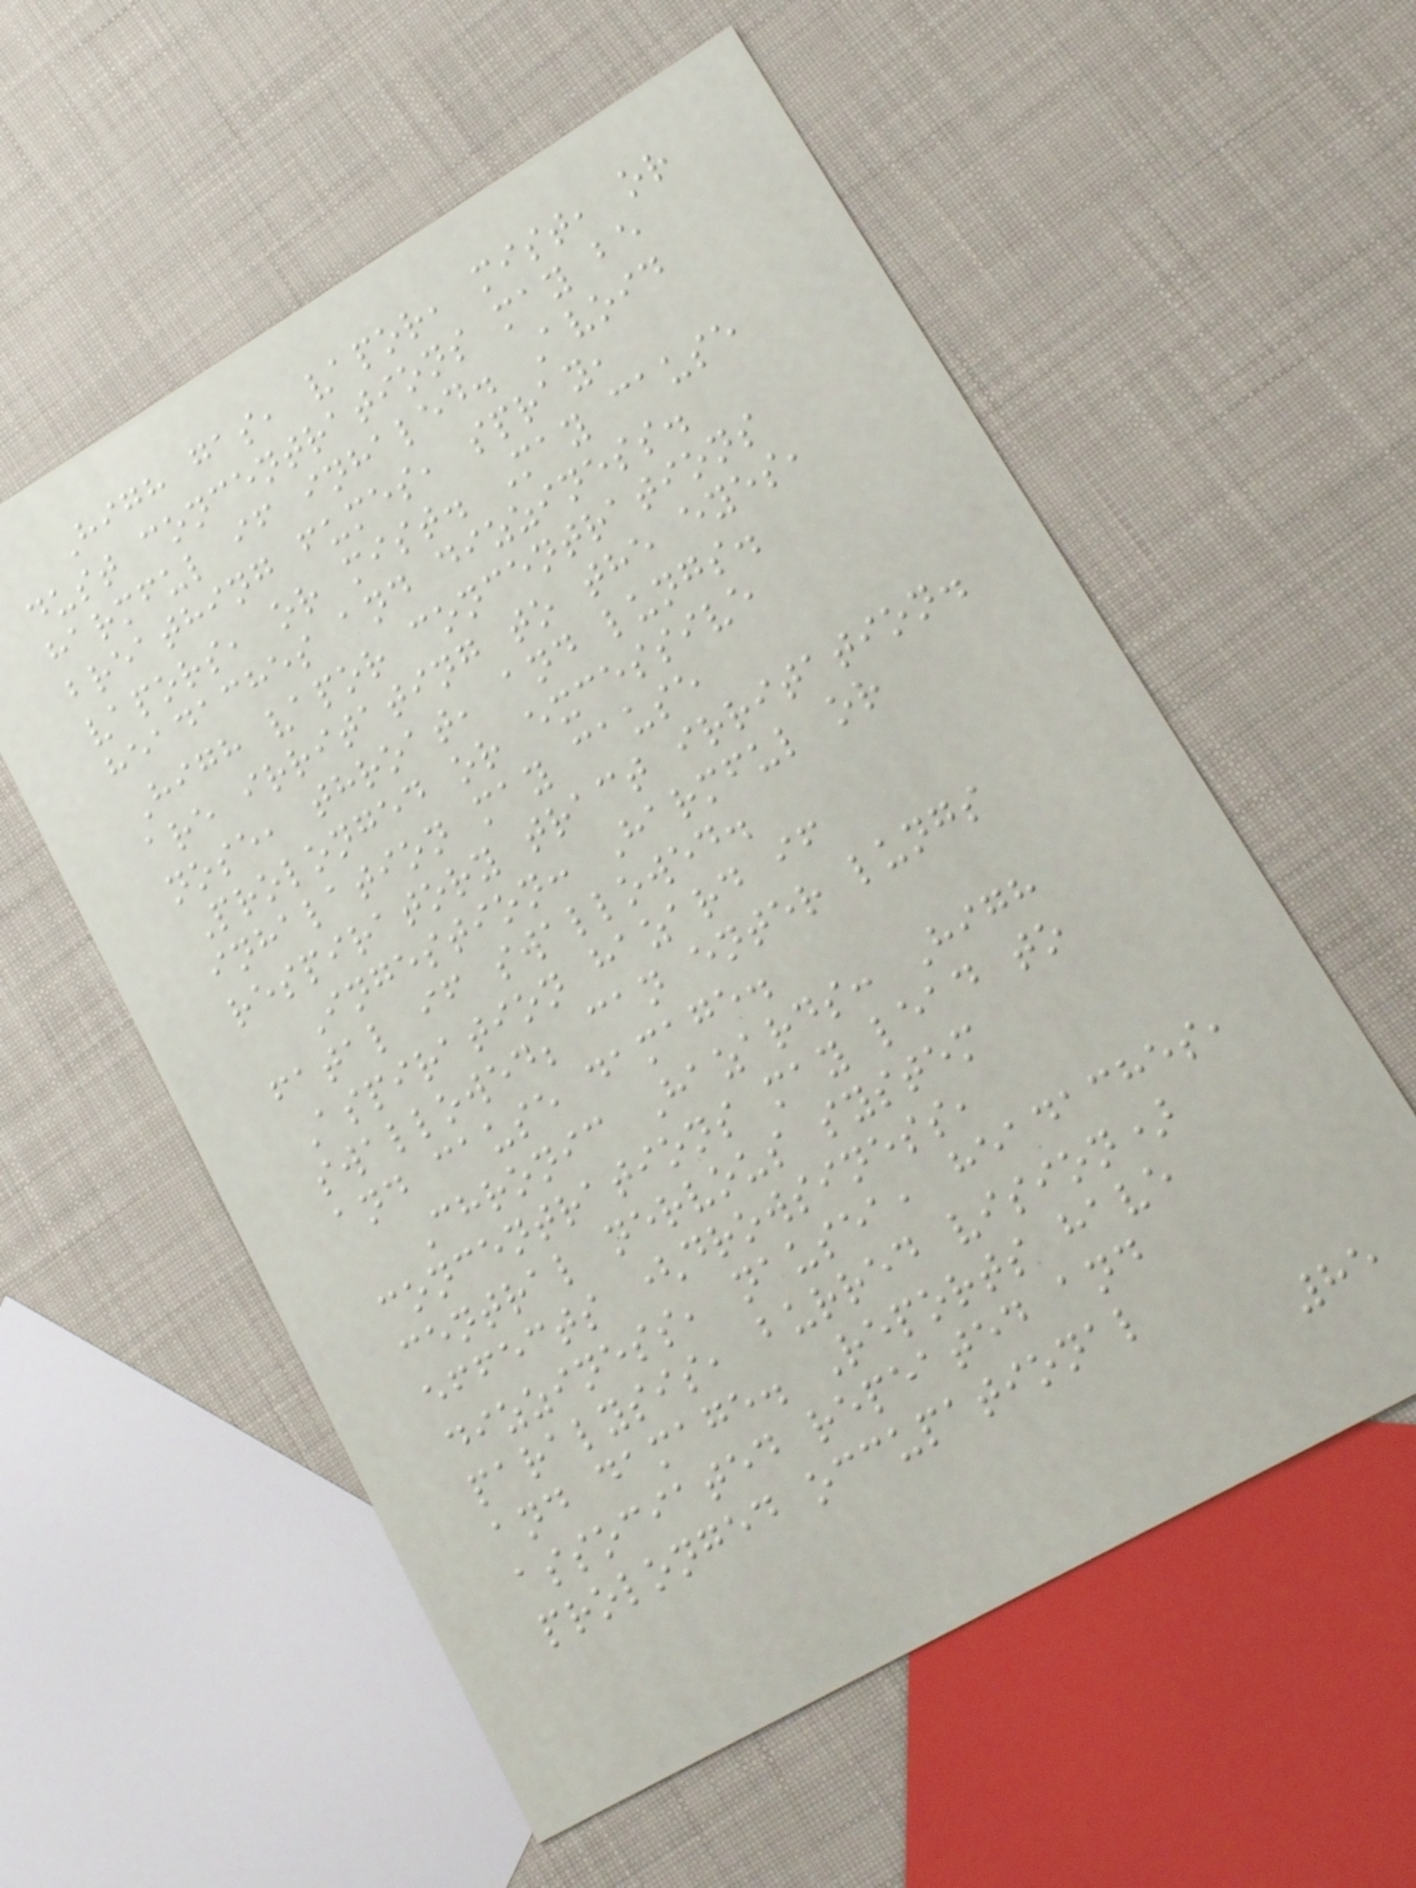High gas, vapor, mist, or
dust concentrations may be
harmful if inhaled. Avoid
breathing fumes, spray,
vapors, or mist. May cause
headaches and dizziness.
High vapor concentrations
are irritating to the eyes,
nose, throat, and lungs.
Prolonged or excessive
inhalation may cause
respiratory tract irritation.
Ingestion: Harmful or
fatal if swallowed.
Aspiration hazard if
swallowed; can enter lungs
and cause damage.
Chronic Hazards: High
concentrations may lead to
central nervous system
effects (drowsiness,
dizziness, nausea, headaches,
paralysis, burred vision)
and damage. Reports have
associated repeated and
prolonged occupational
85
